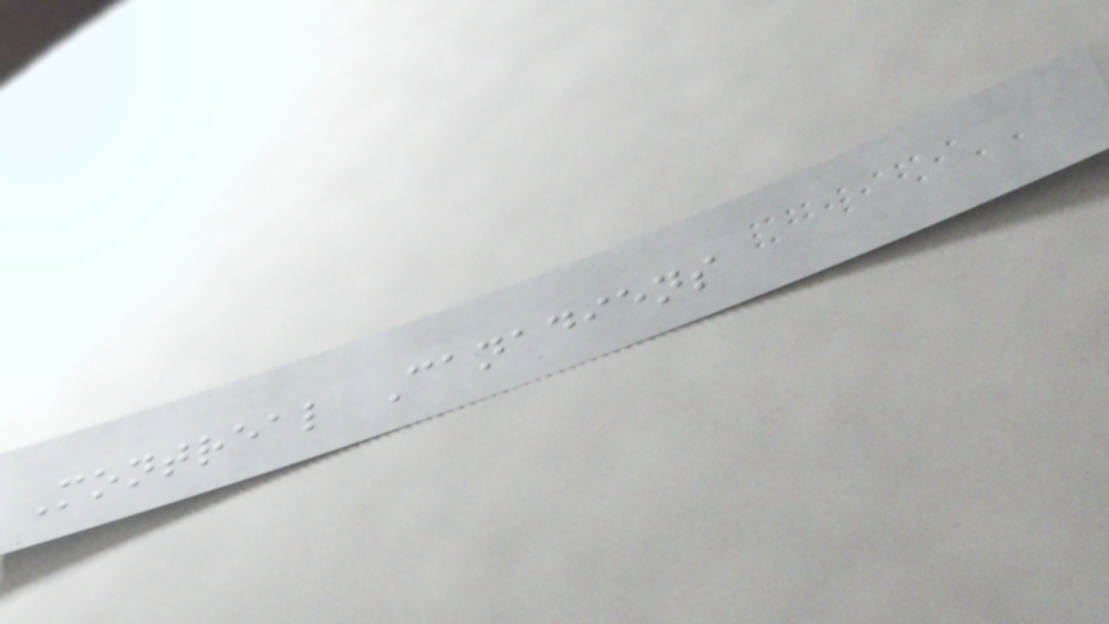Montreal Canadiens
